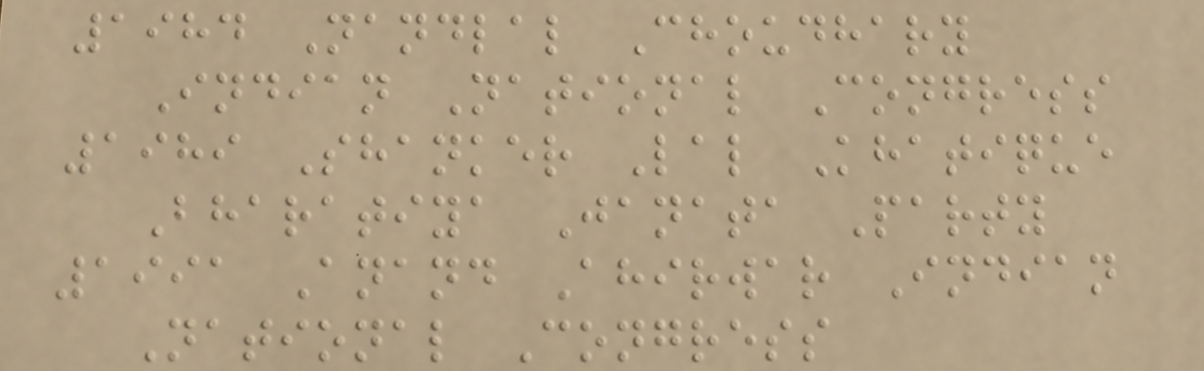1984 Nandlal Choudhary
Indian National Congress
1989 Shanker Lal Khatique
Bharatiya Janata Party
1991 Anand Ahirwar Indian
National Congress
